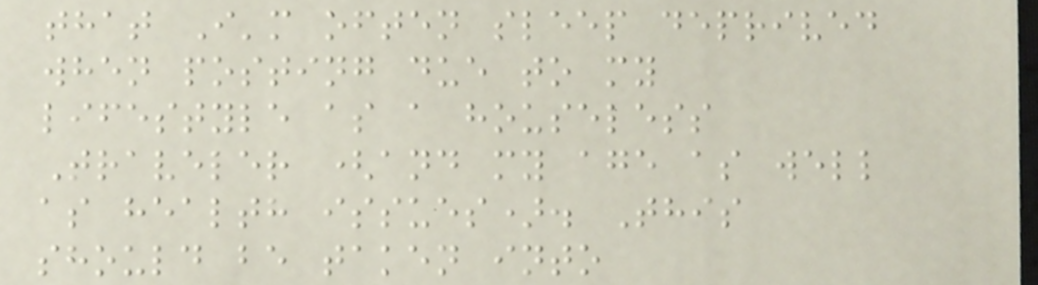that I'm often sleep deprived
when posting due to my
lifestyle as a houseless
Traveler (and my age as well
as health issues). This
should be taken into
